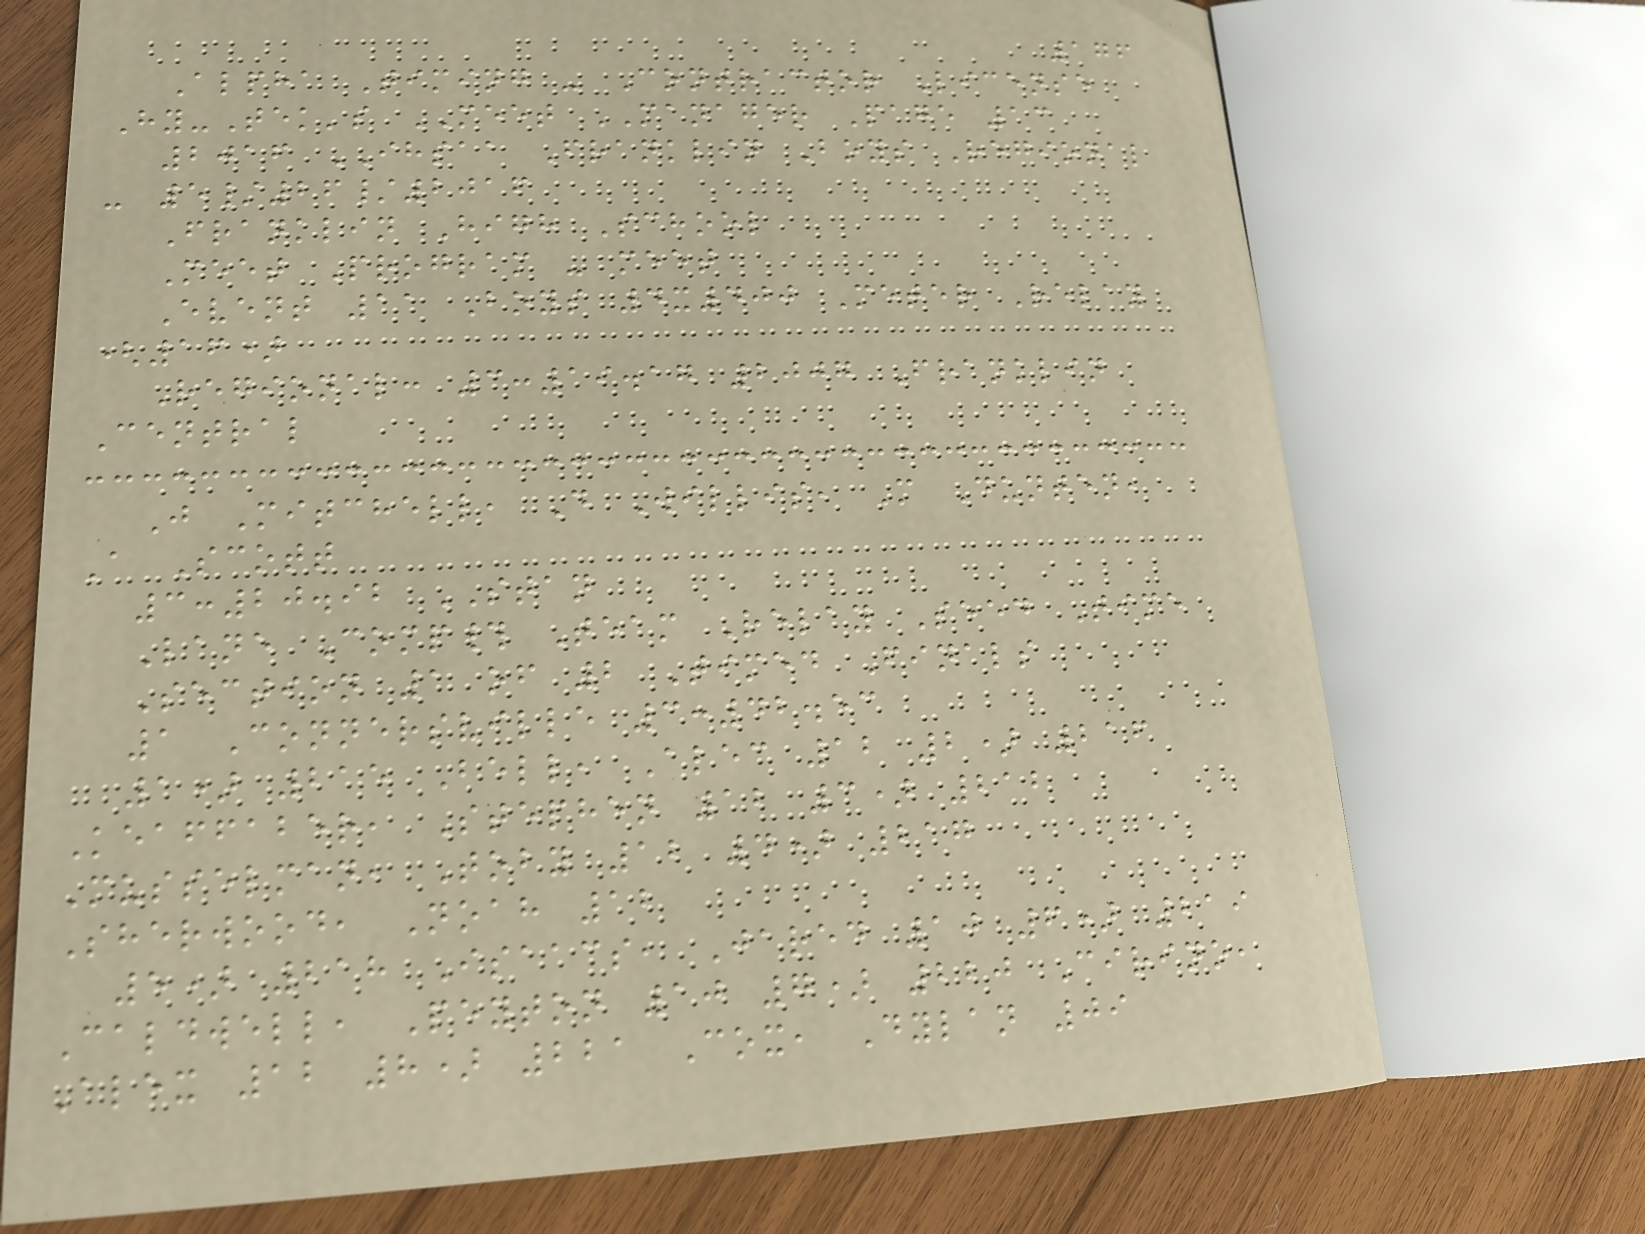176
Alpha Timing - Contractor License
Hy-Tek's MEET MANAGER Page 13
2016 IHSAA Franklin Boys Regional
- 5/26/2016
Franklin High School
Meet Program - meet
Event 11 Boys 4x400 Meter Relay
(16)
Regional: 3:19.17 2007 Franklin
Central
J Mitchell, D Willis, M Dunten,
A Scott
3:20.92 STAN
Lane Comp# Team Relay Seed Time
Section 1 of 2 Timed Finals
1 Connersville 3:42.53
1) 215 Bell, Alec 12 2) 216
Keaffaber, Stephen 12 3) 212
Musselman, Toby 12 4) 217
Sherwood, Noah 12
5) 218 Isaacs, Jared 10 6) 219
Caldwell, Peyton 10 7) 220 Cirino,
Alex 12 8) 221 Cox, Dylan 09
